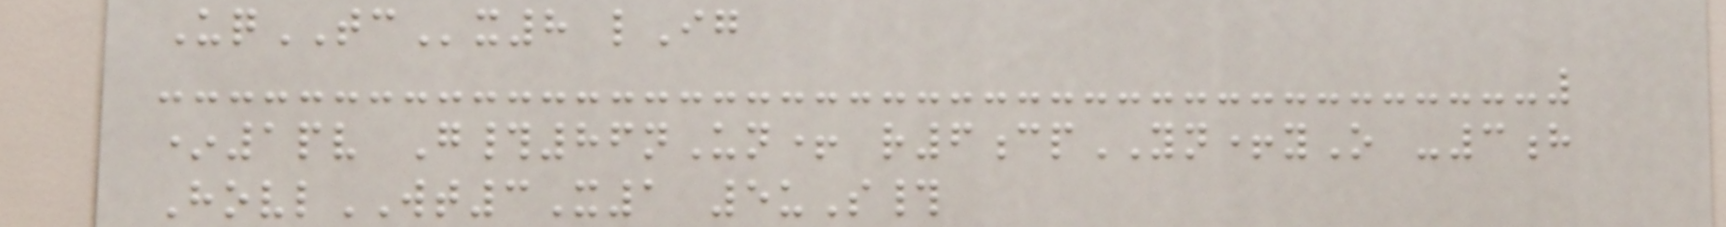UqTCx8 lIg
*1pv G#86nUn+ r6cpYN+yO -3h
HovlWT3X1 5uS#
